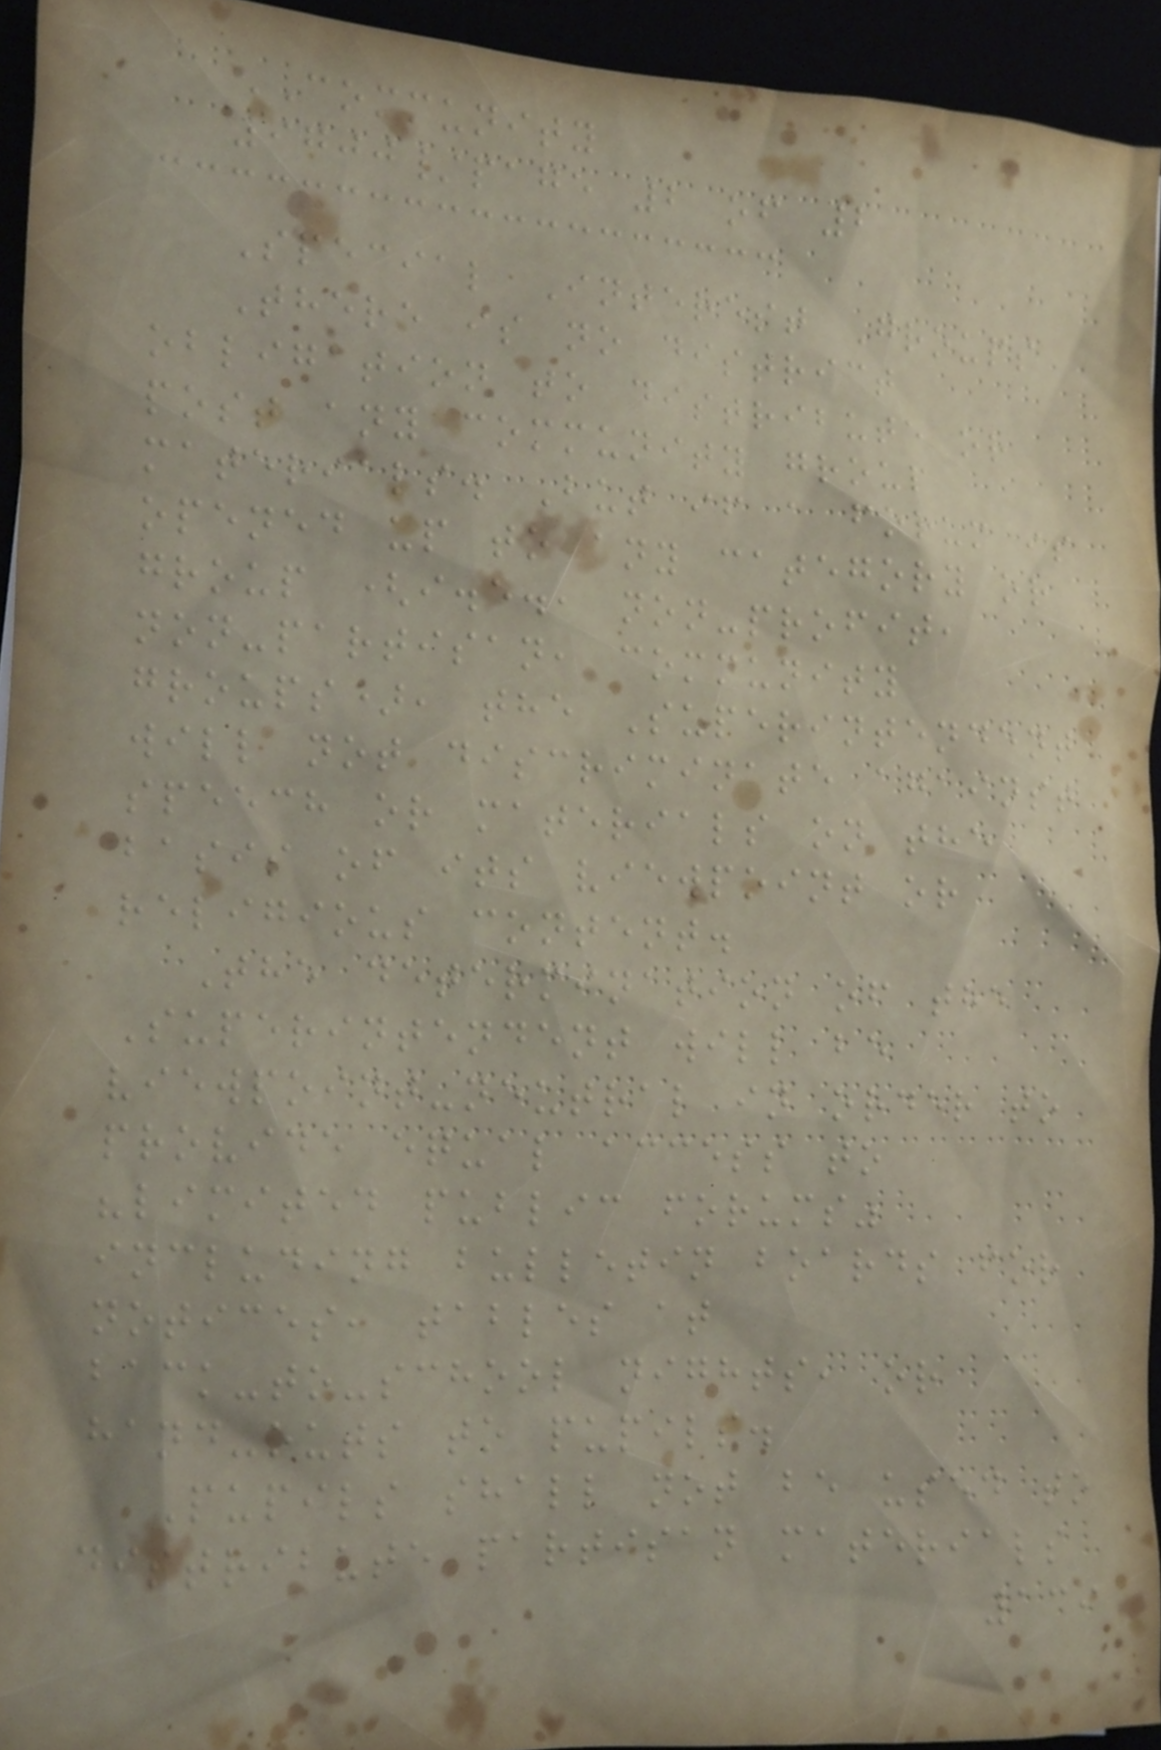COMMUNITY
9700/page 2 of 2
Special Interest Groups
There is no district
obligation to distribute or
post any community group
materials. But if a forum is
opened up to any category or
group (i.e., non-profit,
non-partisan, community
groups), the Superintendent
will not discriminate against
speech or materials on the
basis of its viewpoint or
religious content.
The determination of the
Superintendent will be
viewpoint-neutral in order to
provide equal access to
"limited public forums"
including bulletin boards for
notices, tables at
back-to-school nights, or
hand-outs to pupils.
Pupils shall not be used to
distribute partisan materials
139
